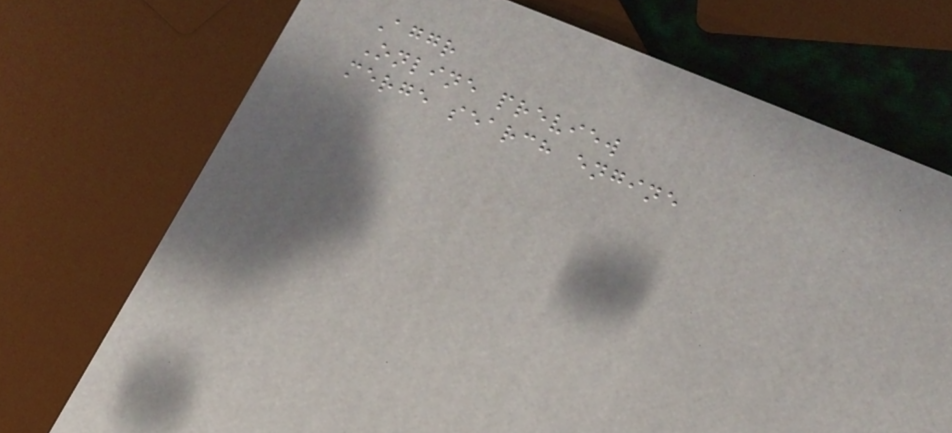Aggr
Online preview
merge search engine
